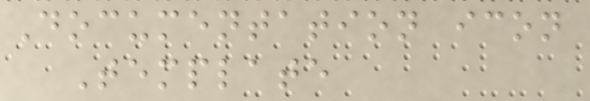Documentation icon
Template
